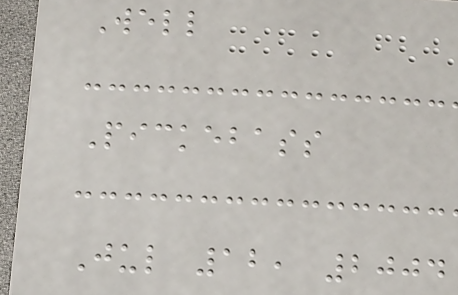Well
Pickebass
Jul 12, 2004
